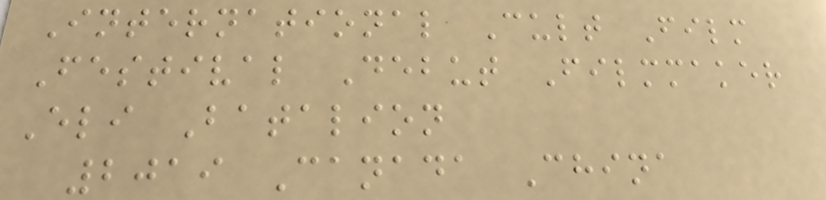International Cult Film
Festival Debut Filmmaker
Eli Batalion
2019 Canada China
